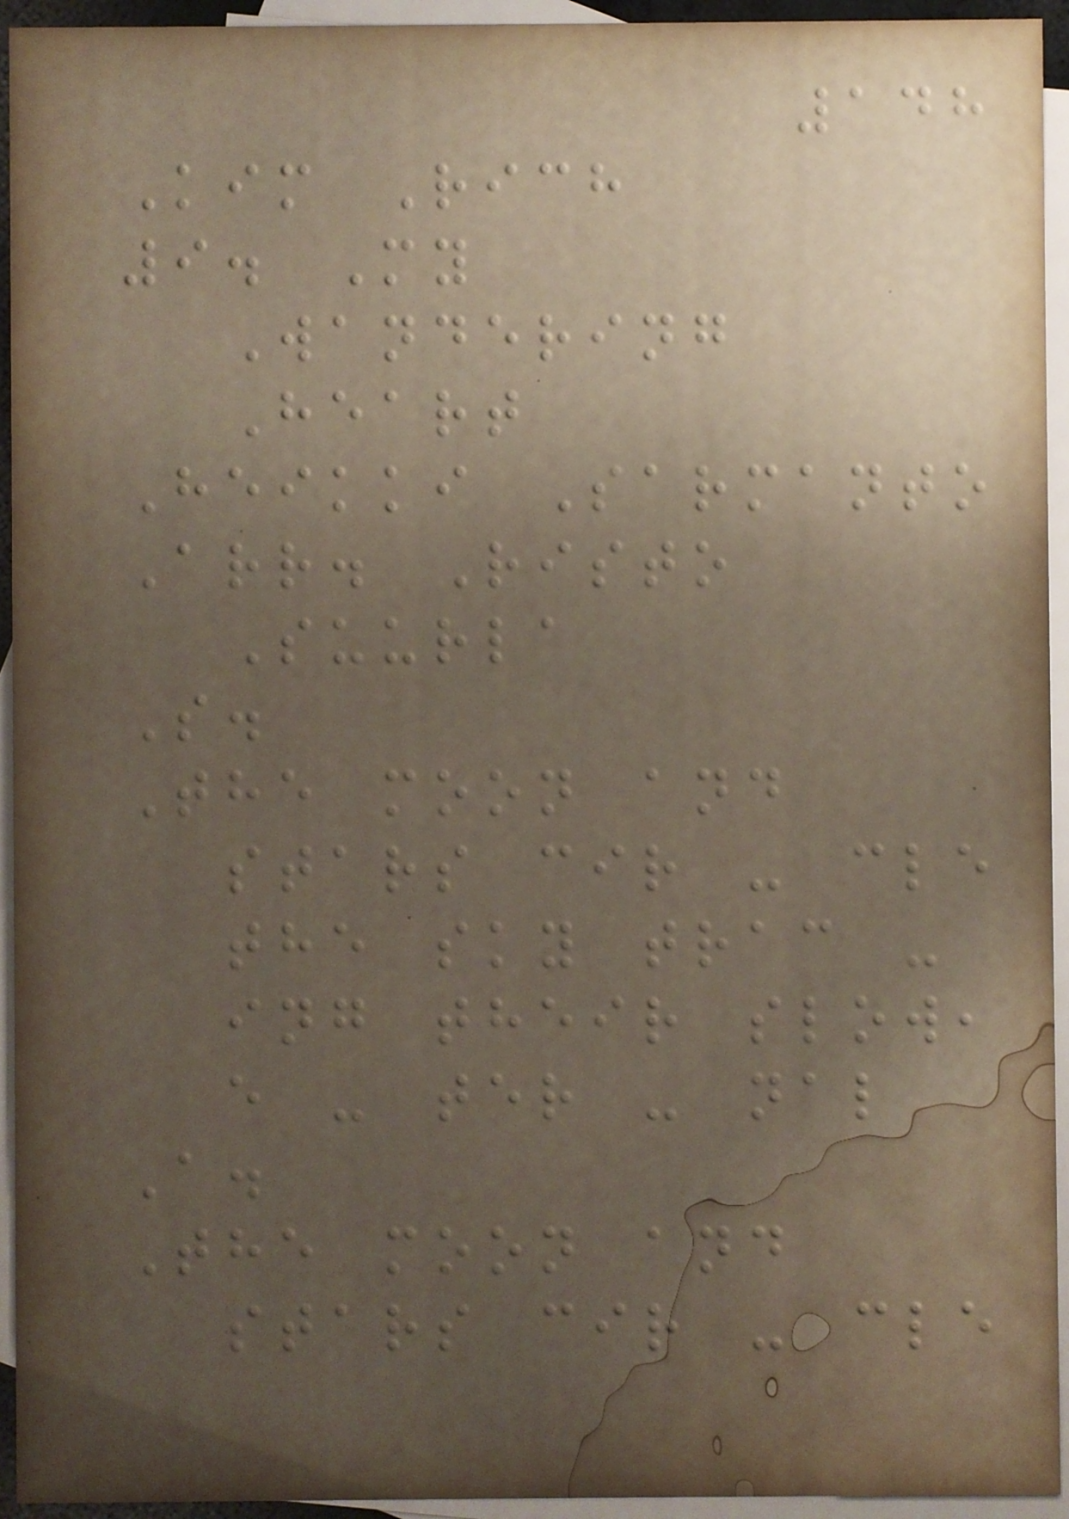148
Kim Rich
9. My
Wandering
Heart
Heikki Sarmanto
Arr. Risto
Suurla
S.
The moon and
stars cir - cle
the sky trac -
ing their slow,
e - ter - nal
A.
The moon and
stars cir - cle
